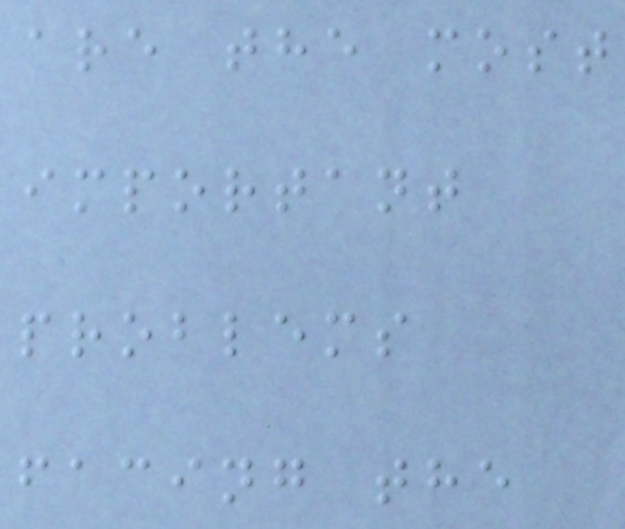are the most
important
problems
facing the
